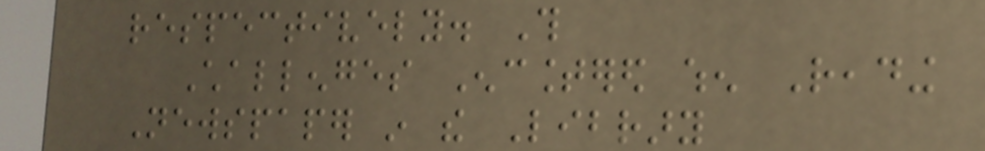respectively. This
Challenges Encountered when Reading
Newspaper in the Library
